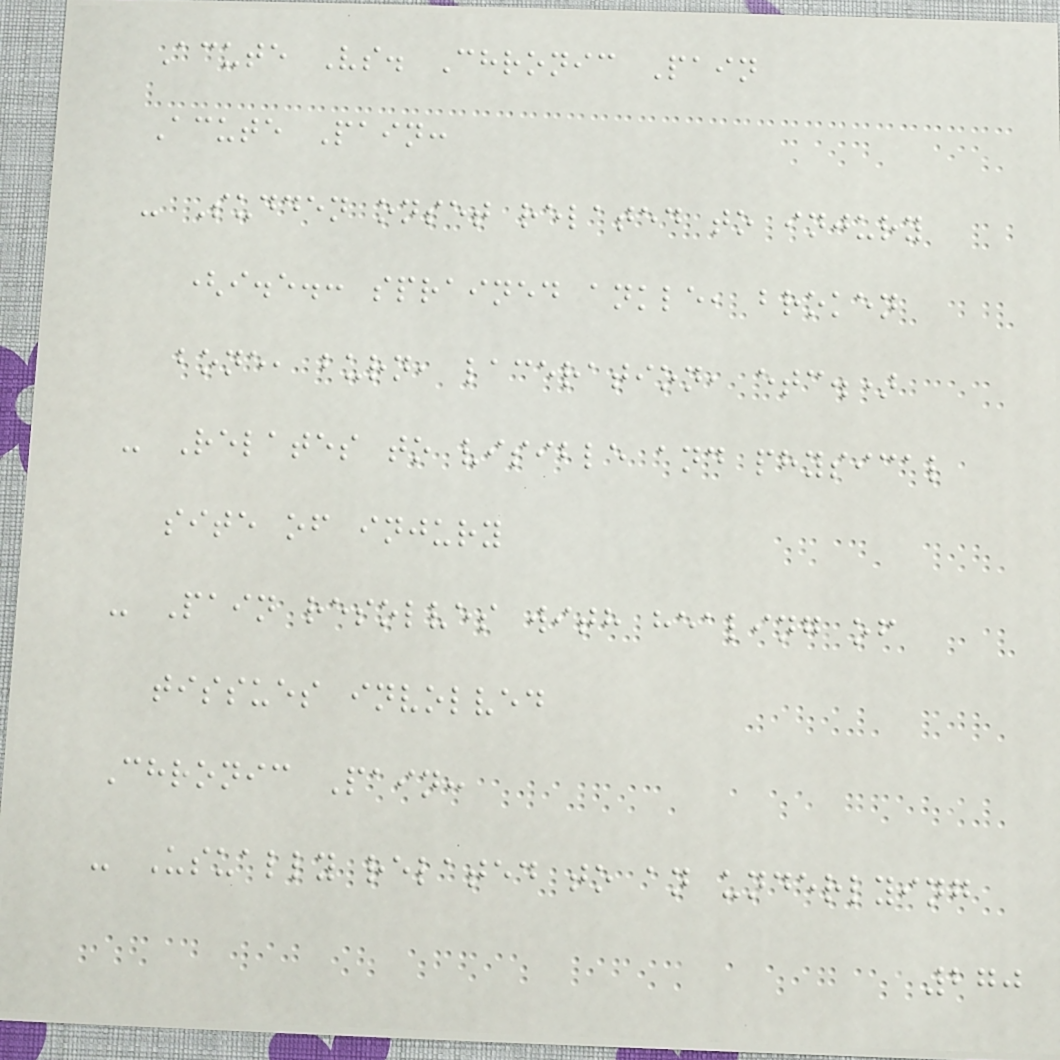Acute Vs. Chronic Pain
Acute Pain:
- Sudden onset related to injury
(i.e.: sprained ankle, broken
bone, burn, laceration, etc.)
- Relates to visible and physical
site of injury
- Pain resolves with healing of
tissues involved
Chronic Pain:
- Usually related to an underlying
270
